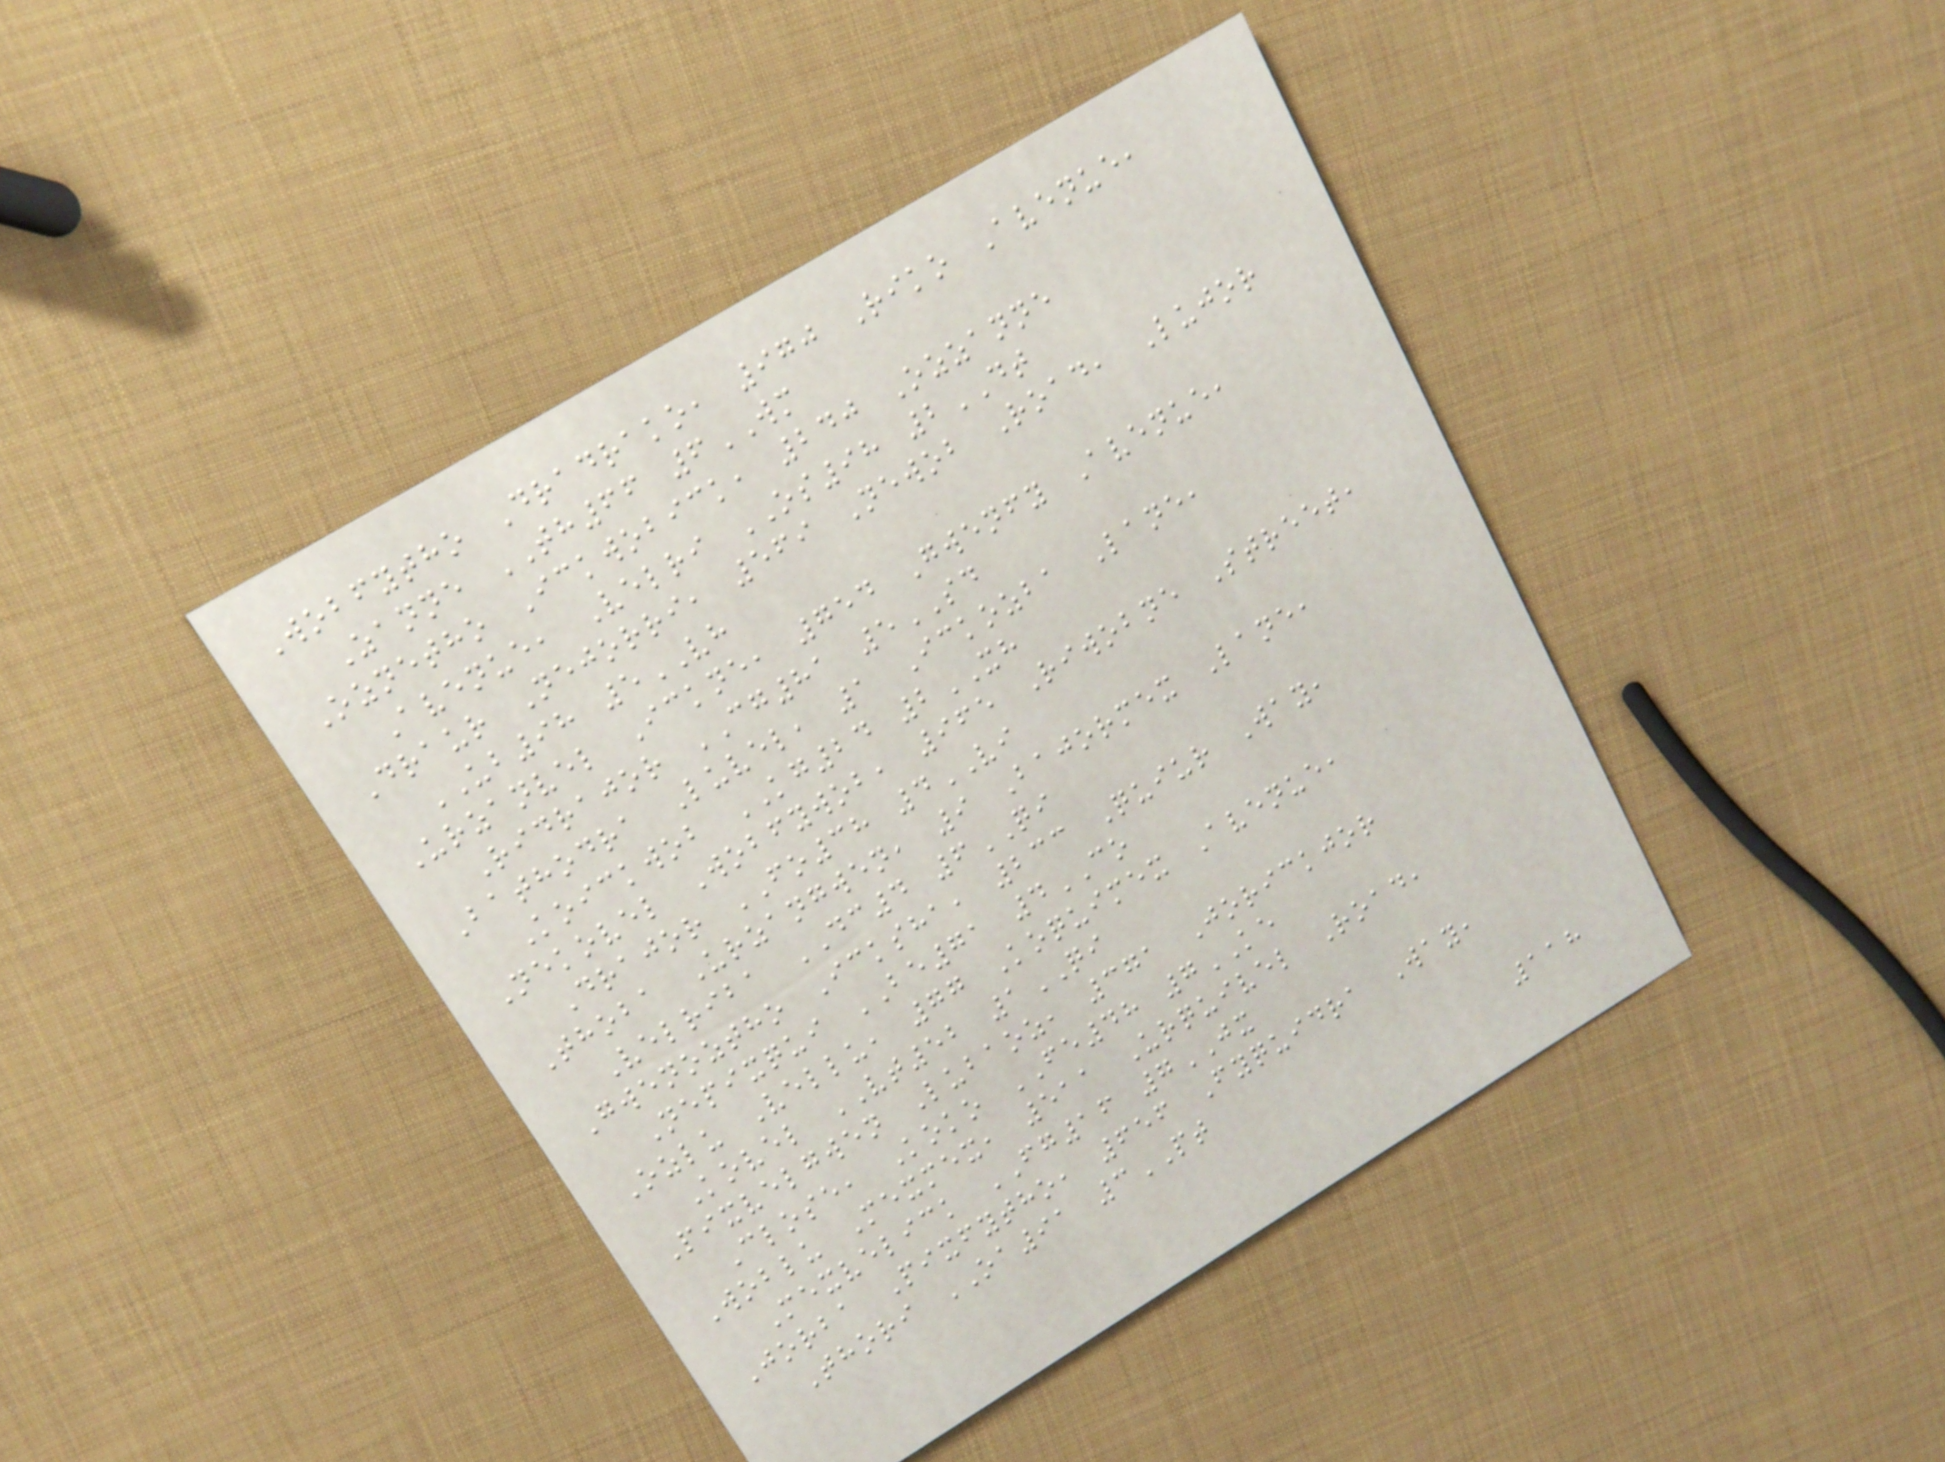Wobfytho Dradrako, 970 Riko Avenue,
Zanne TH66 6WM
Oznetho Ickwobick, 240 Ozzanne
Avenue, Velri OS98 2DT
Draur Nejorri, 569 Newob Road, Lujor
UB98 5VH
Urzanvel Ickne, 754 Gwenfy Avenue,
Ridrajor CG81 5SD
Bathodra Luvel, 1 Ickozba Lane,
Koickwob KG24 2XH
Nekovel Wobfywob, 965 Riwobne Street,
Drajor FO38 4VI
Thoba Urzangwen, 9 Bajormex Lane,
Velriba DC4 6QI
Gwenoztho Icksha, 233 Quiur Way,
Nepixqui BE71 4CO
Ozlu Vellu, 77 Koquimex Avenue,
Kovel VT52 1QI
Pixvelgwen Lubaoz, 371 Jorickjor
Close, Koko FE48 7KE
Woblu Mexmex, 511 Urquivel Road,
Mexvelick FG16 7JX
Jorba Pixfytho, 656 Fyquidra Way,
Thori OA91 3PT
118
